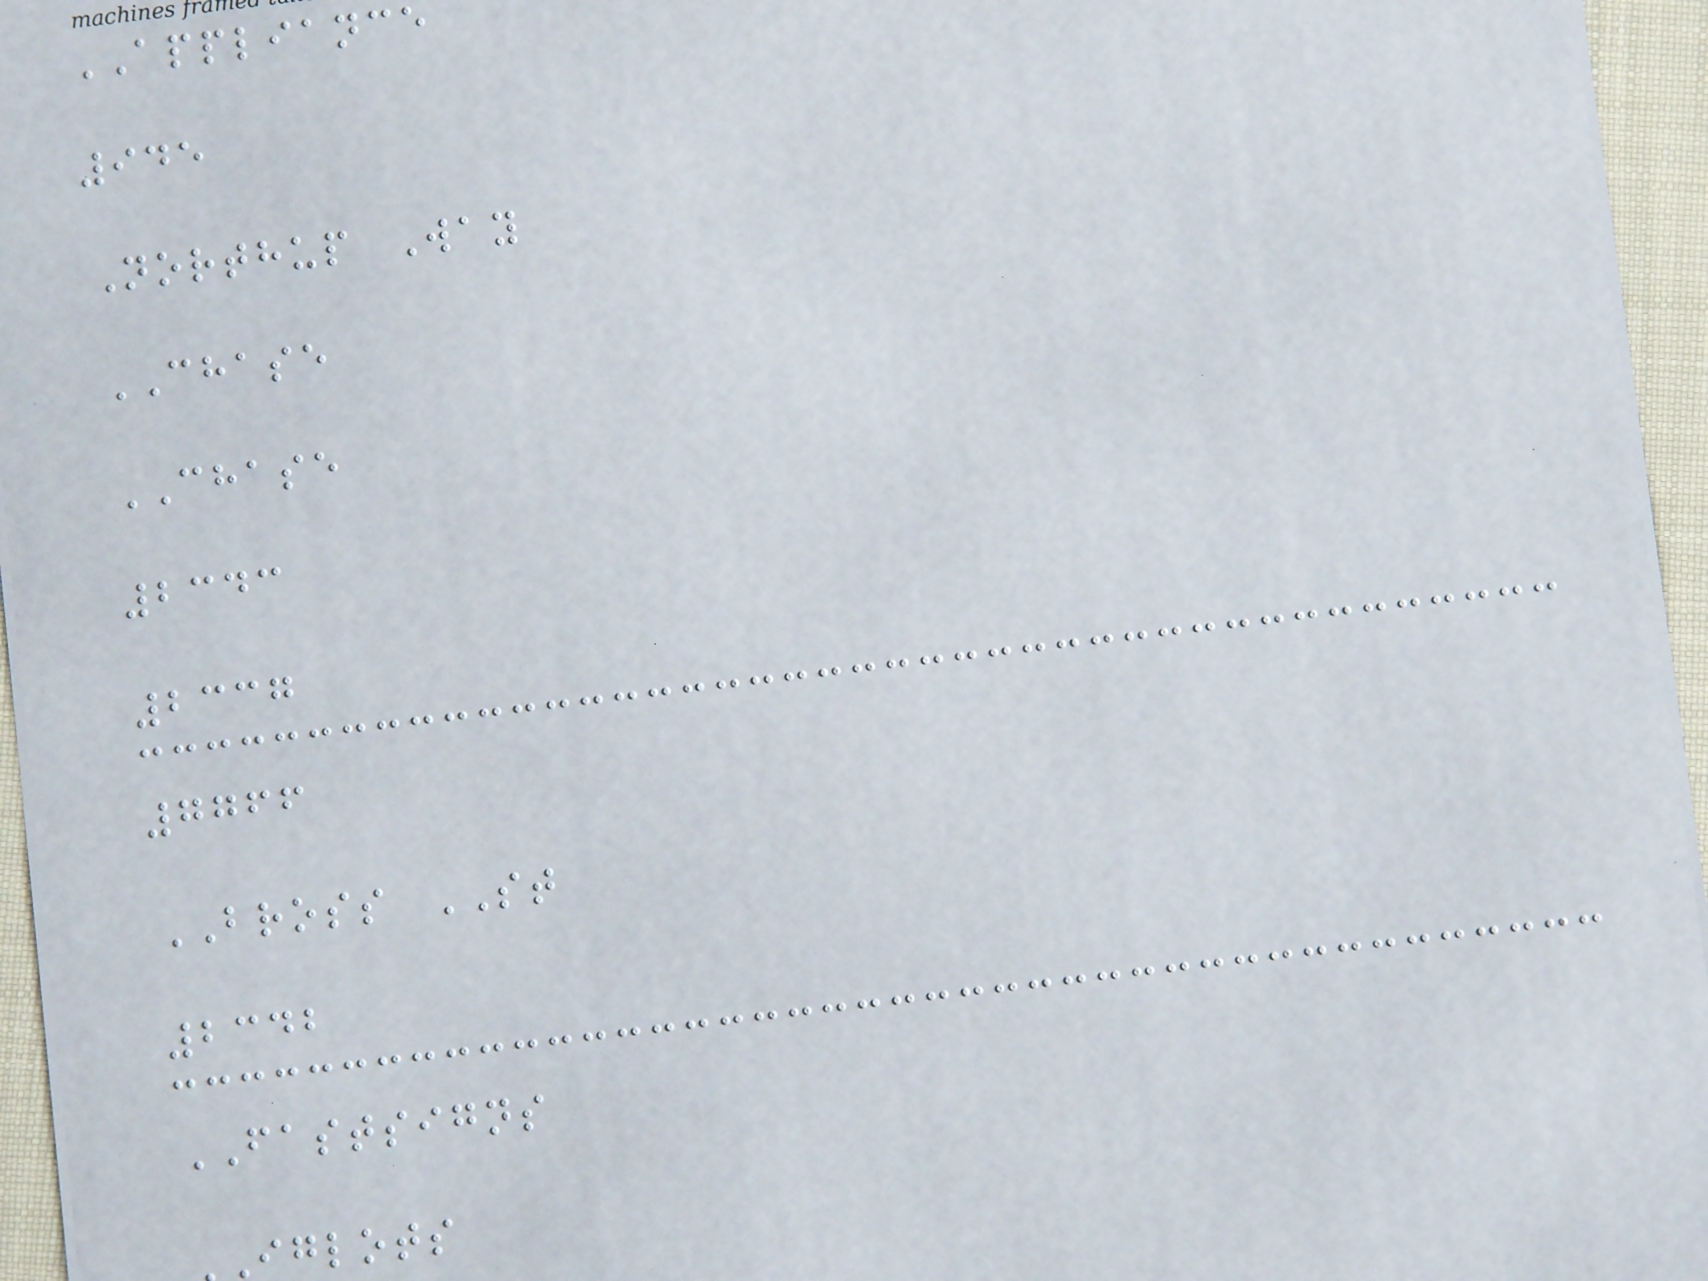APPLIANCE
945
Northup Way
CHASE
CHASE
2343
2337
7766
BROSS ST
2342
FASTSIGNS
iglots
